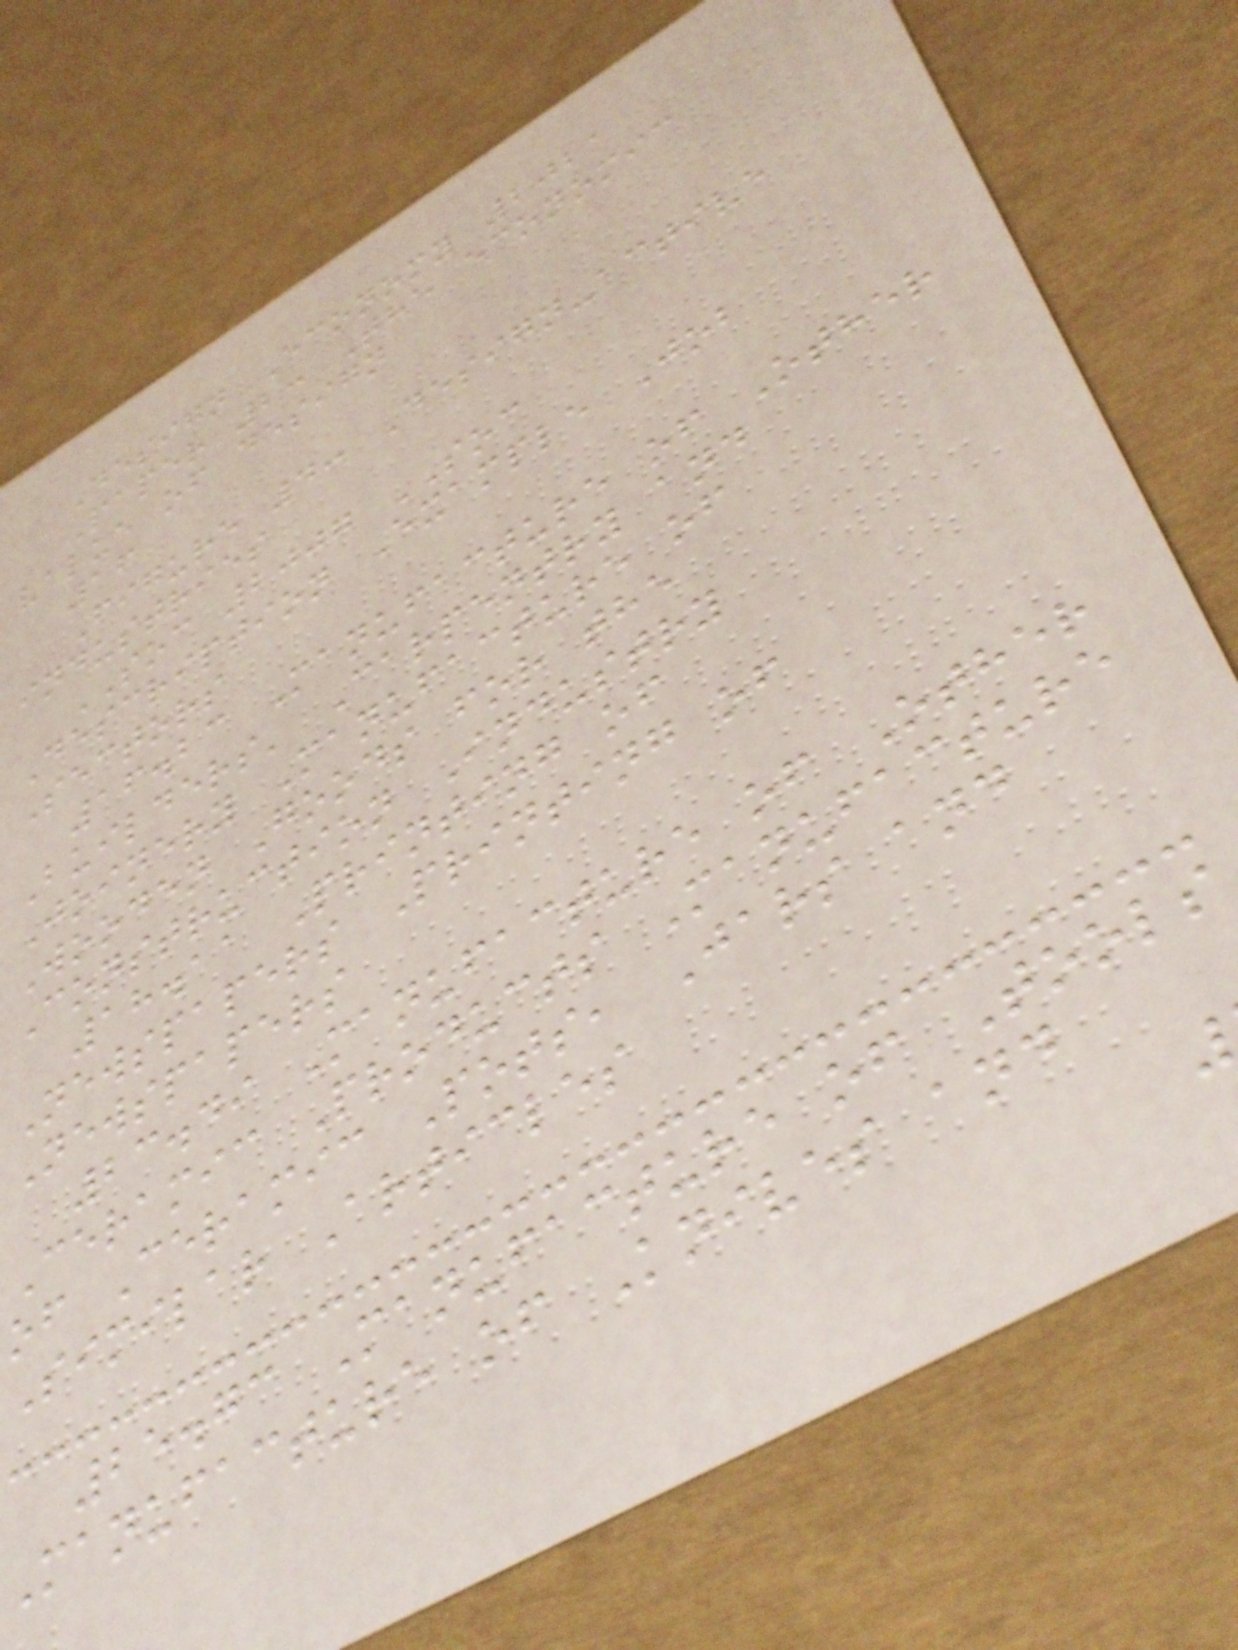Design Economy 2021
Paper 2: The economic
value of design
16
Figure 4: Design-active
industries
SOC 2007 SOC
Description Example Job
Sectors
16.23 Manufacture of Other
Builders' Carpentry and
Joinery Manufacture of
Wooden Goods for the
Construction Industry
18.11 Printing of
Newspapers Printing of
Newspapers
23.49 Manufacture of Other
Ceramic Products Manufacture
of Ceramic Pots, Jars and
Similar Articles
25.73 Manufacture of Tools
Manufacture of Knives and
